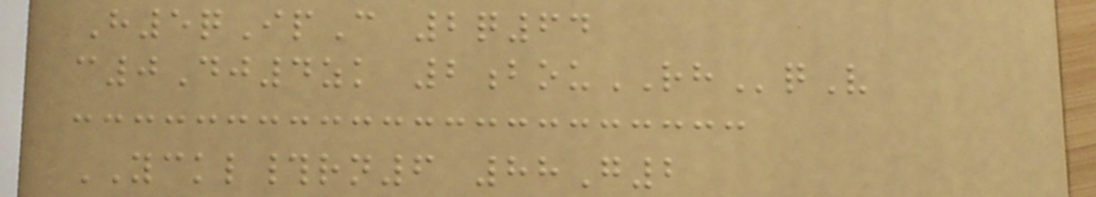H5qIpC 2q64
c0Dj4zk 2bouRHqV
YCKL#rn6 88G2
